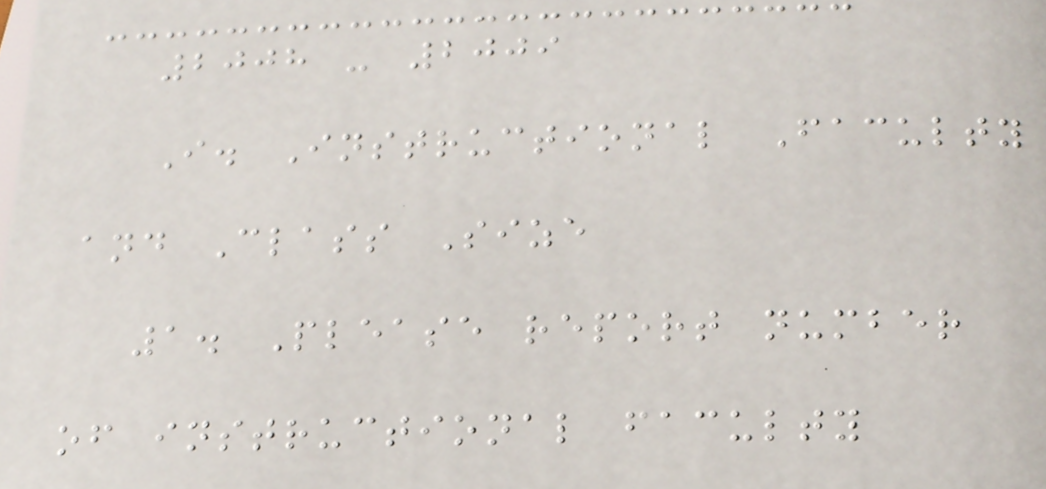2008 - 2009
I. Instructional Faculty
and Class Size
1. Please report number
of instructional faculty
